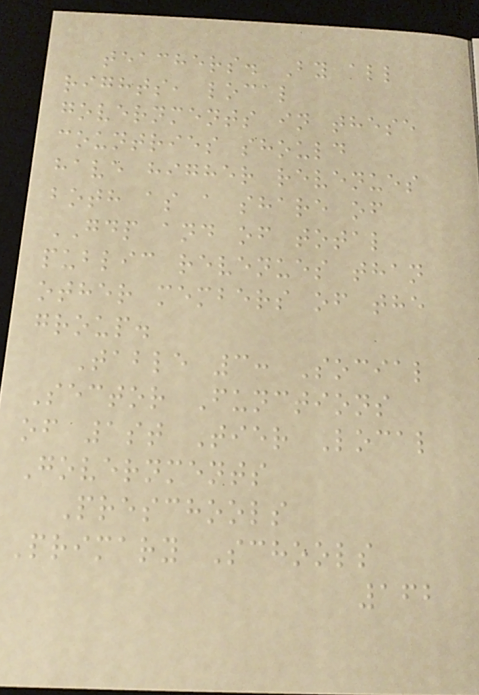teachers. By all
rights, local
governments in these
countries should
have higher revenues
both as a share of
GDP and of total
public revenues than
other members of the
group.
Table 3: Social
Sector Functions
of 1st Tier Local
Governments
Preschools
Primary Schools
162
